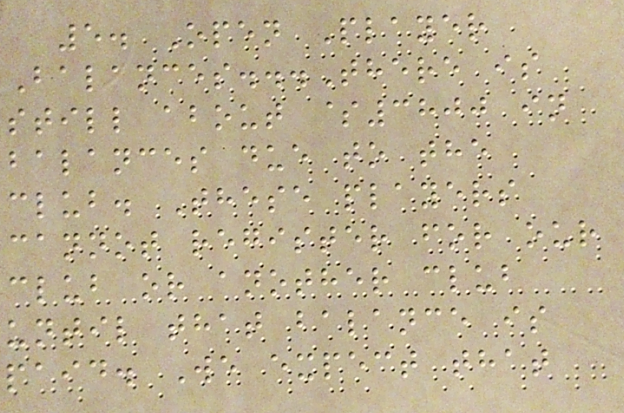5. Open Player
Balances...There is
still about $3800 in
balances due to the
club. These players
cannot register for our
club or another club
until that balance is
paid. We expect that
